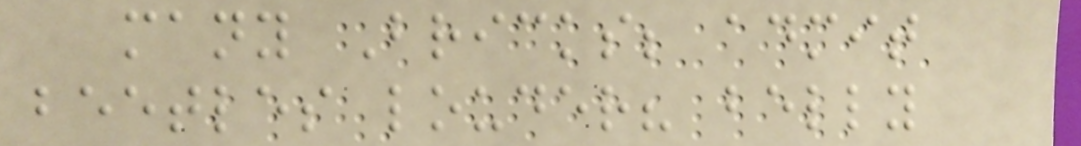many Bricks; admit
beetles louder? belly
